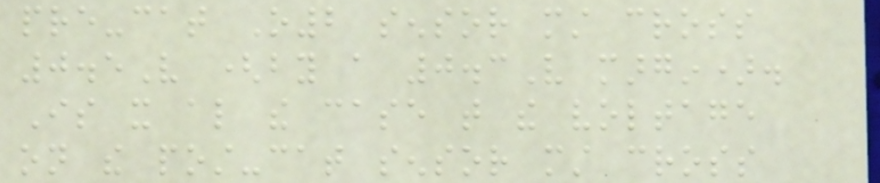pre-cat O2 sensor must cross
0.5V (by a 0.3V margin).
Is it also the case that the voltage
on the post-cat sensor must cross
